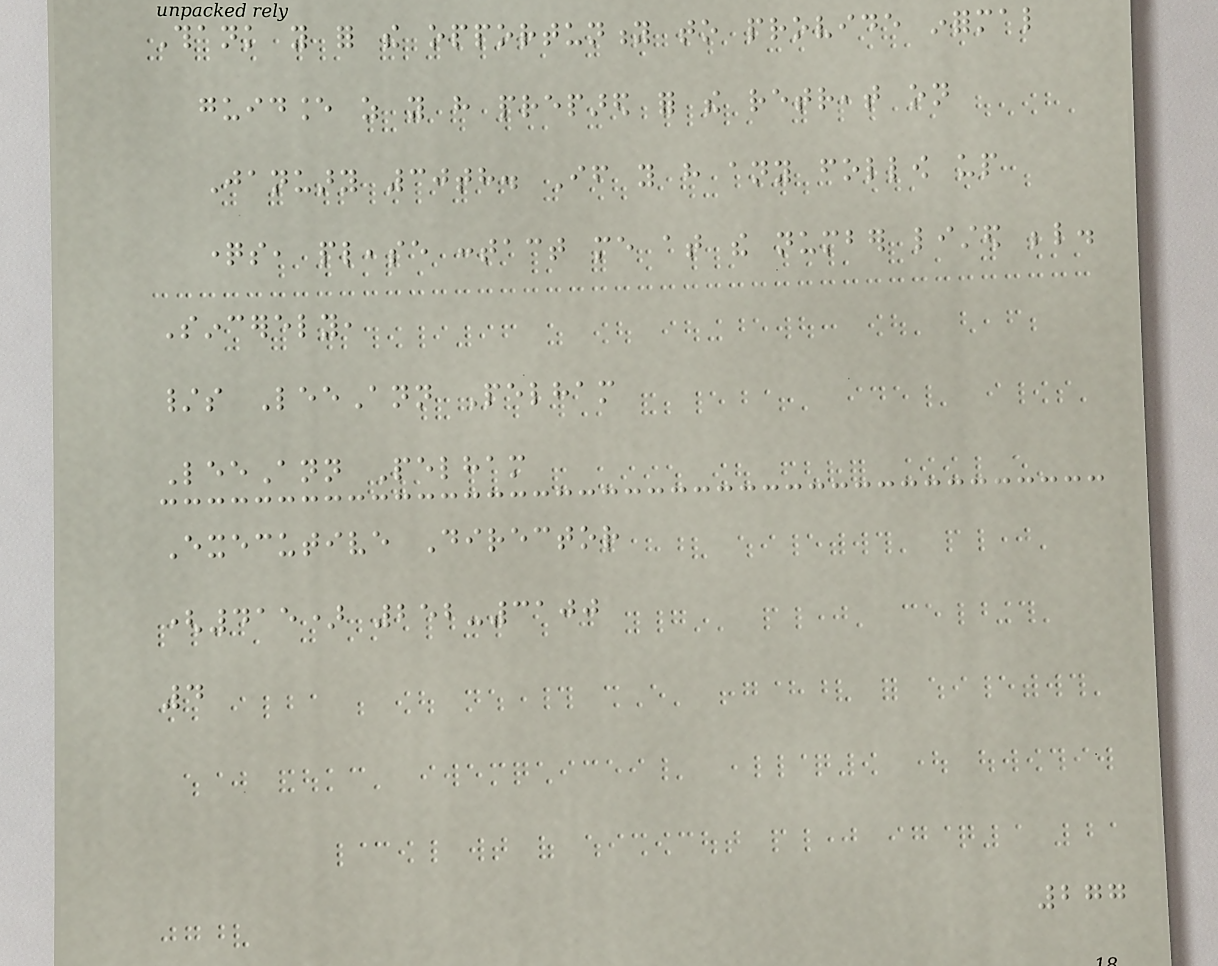Thank you for the opportunity to provide informal
guidance as you have prepared for the retreat on
January 30th. If you have any follow up
questions, please contact me at the number listed below.
Sincerely,
/s LeeAnn Pelham
LeeAnn Pelham
Executive Director
(415) 252-3100
4
277
